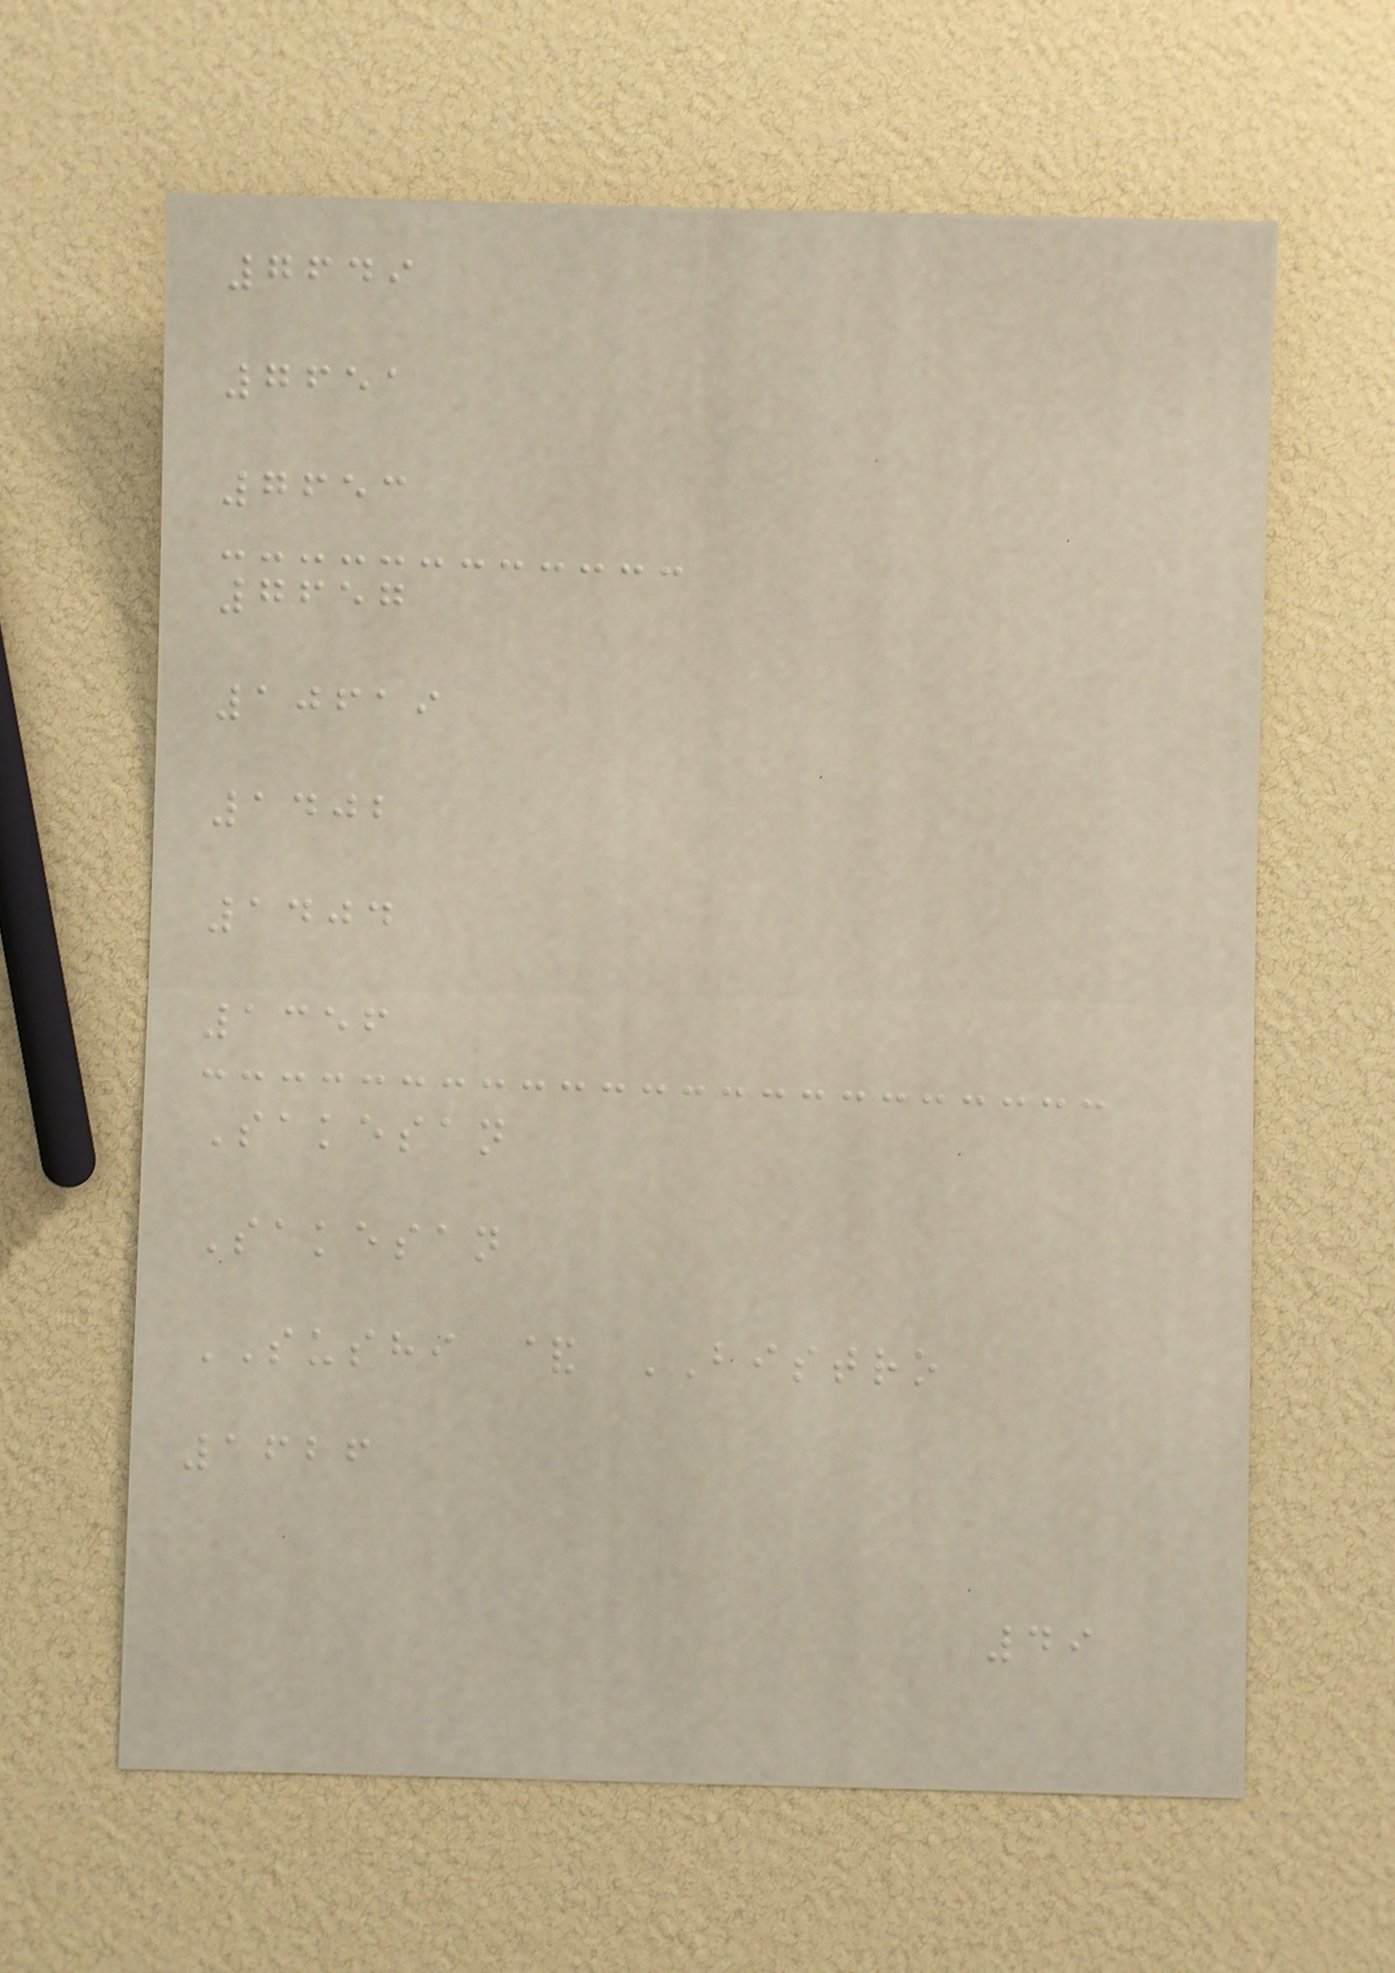7649
7651
7653
7657
10619
1402
1404
1356
Sakesan
Sakesan
SUSHI & BISTRO
1626
49
